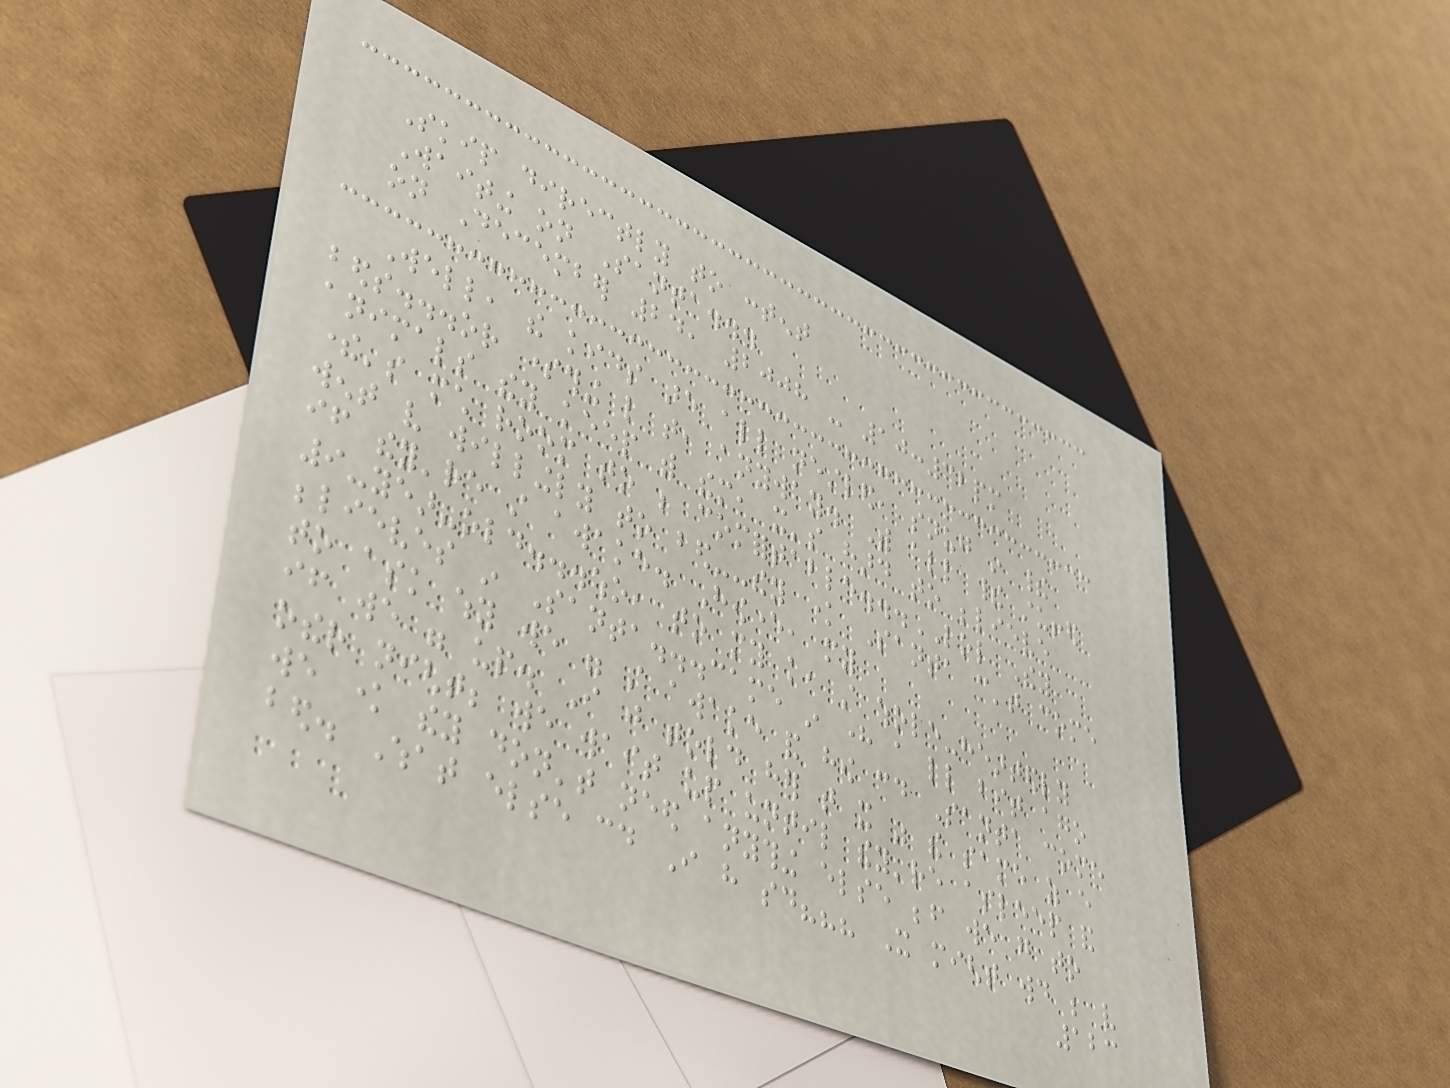Skip directly to content
Waiting on Santa...
on December 24, 2008 - 10:32pm
Well, the kids are all nestled, snug in their
beds...or something like that, anyway. With all their stuffed
animals they keep with them, it's hard to believe
there's much room to be comfortable...LOL They
went very willingly to bed--they know Santa can't come
if they're still awake. However, my
9-year-old...who, to my knowledge, still whole-heartedly
believes in Santa...came in here a little bit ago
to ask why we were still awake and how could Santa come
if we were up. I just told her that it was the same as every
other night; we wait up until they're asleep and
we know they don't need anything else before we go to
bed. What else could I have said??? It might would be very
123
